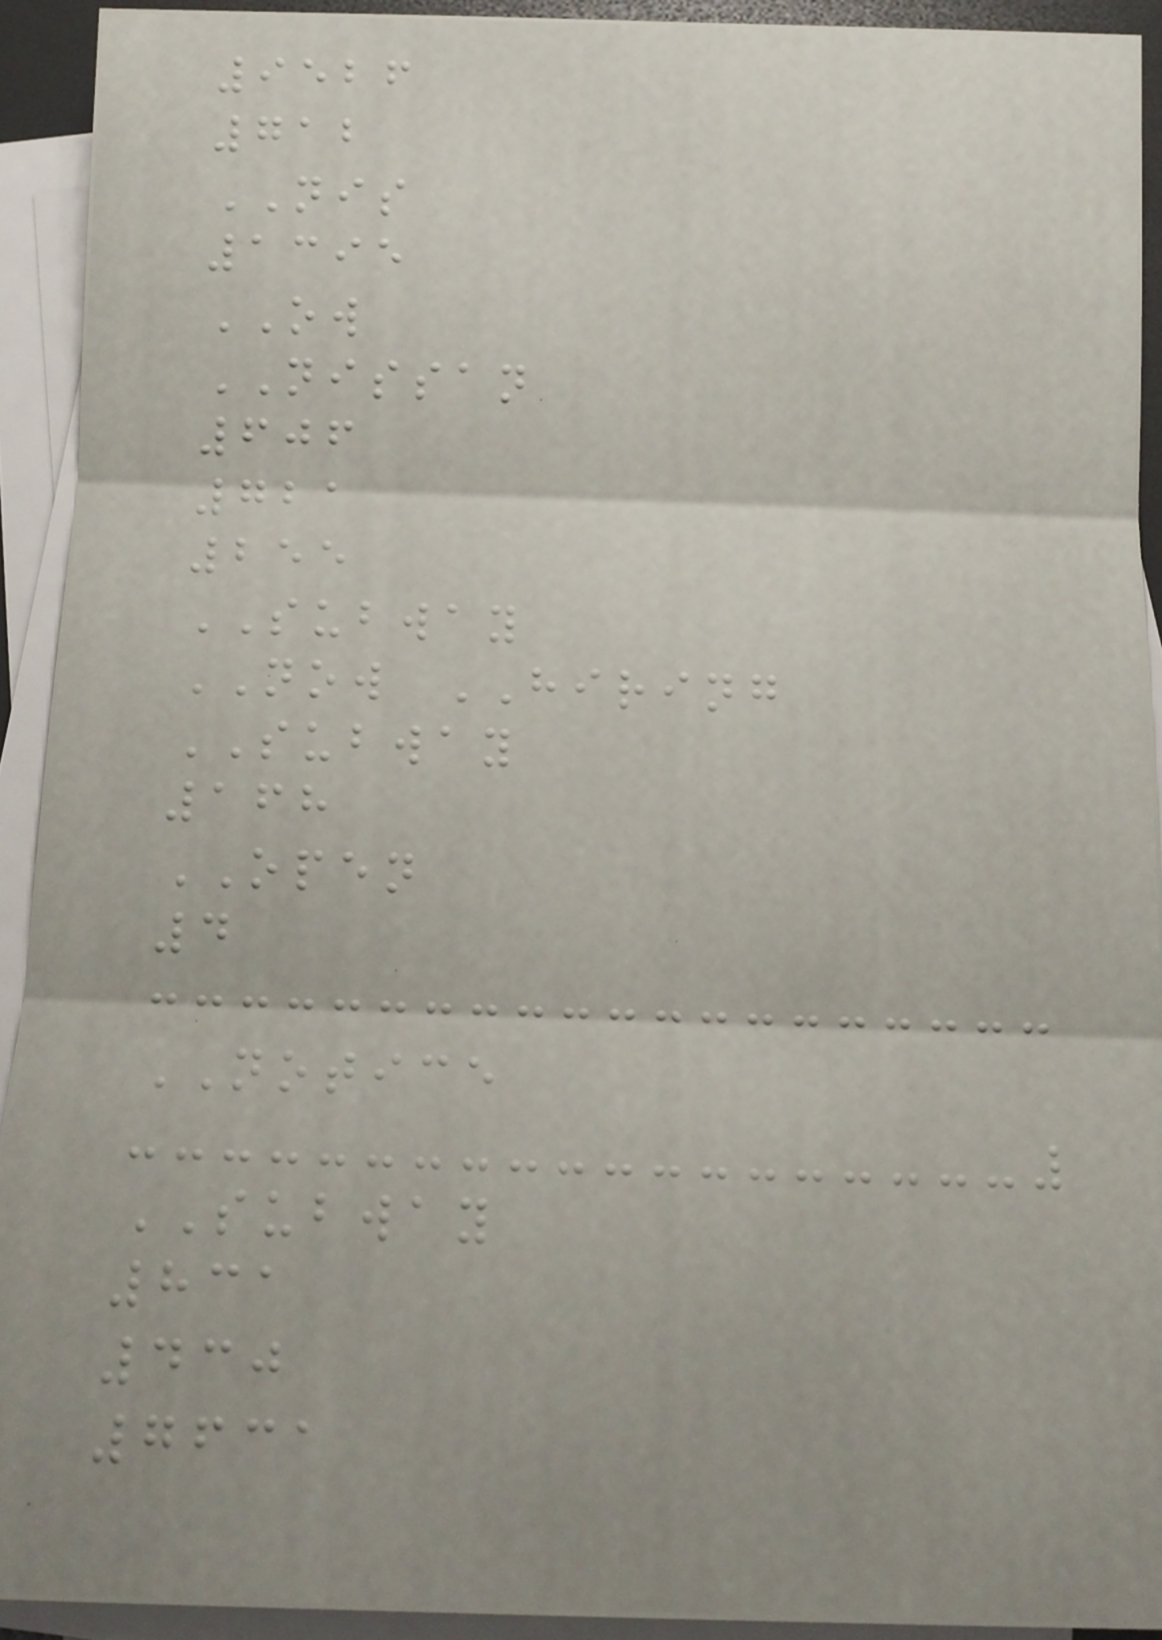9526
712
NIS
1395
OW
NISSAN
606
721
255
SUBWAY
NOW HIRING
SUBWAY
168
OPEN
4
NOTICE
SUBWAY
831
430
7631
